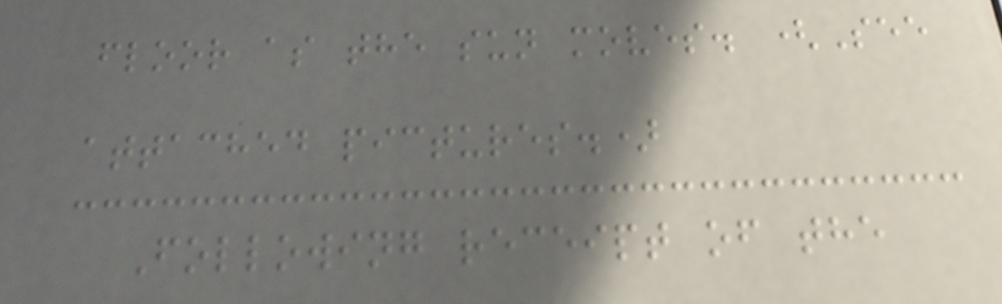floor as the sun moves. (See
attached pictures.)
Following receipt of the
